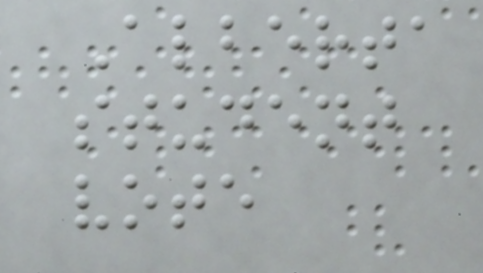Alberta
student
vote
